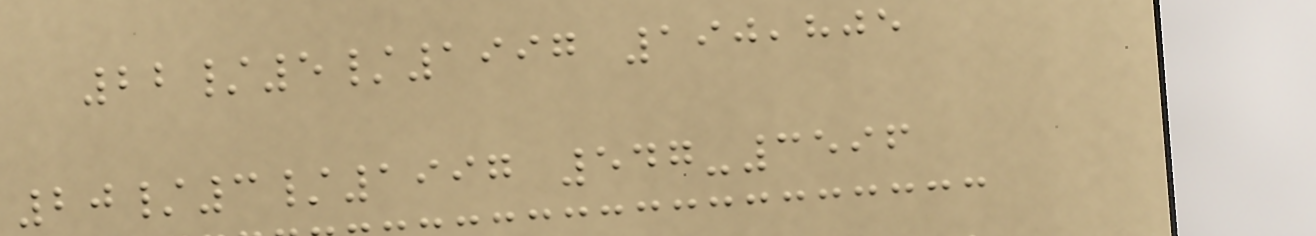22/5/1997 190,805
20/3/1997 547-3596
